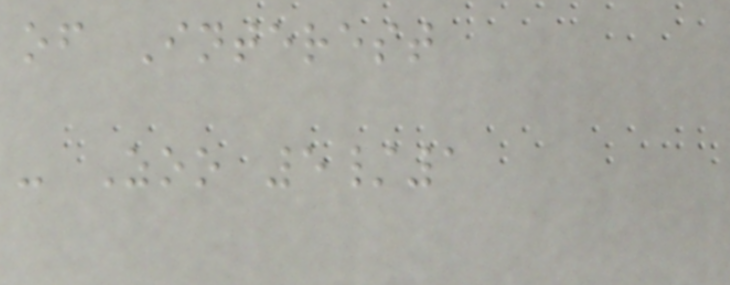of Interest
- Zoo 5/1
